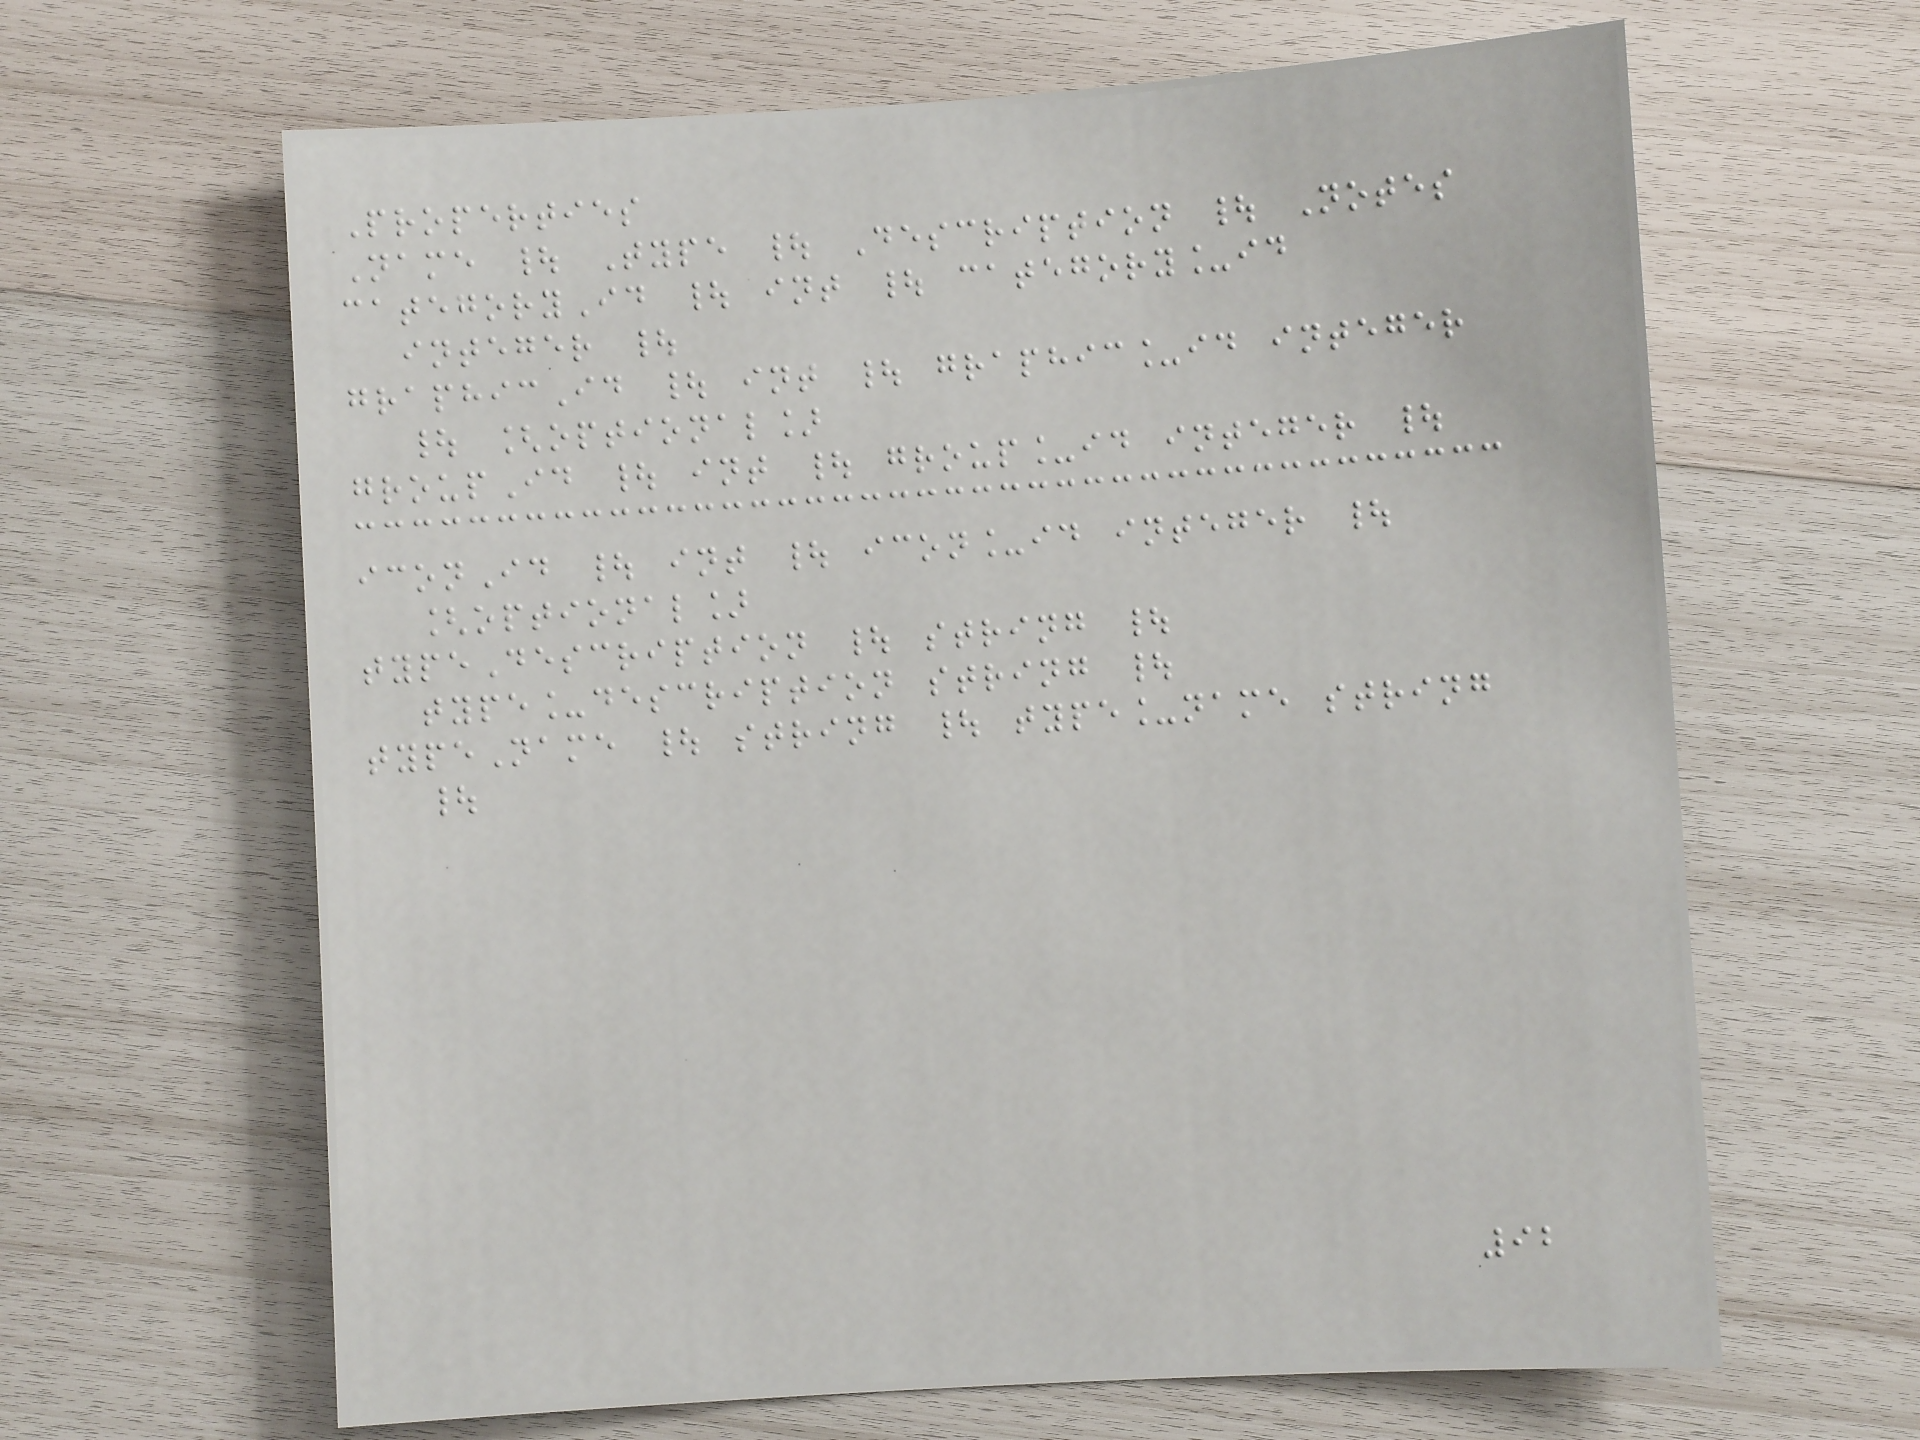Properties
Name | Type | Description | Notes
categoryId | int | category_id
integer |
graphicId | int | graphic_id integer
| [optional]
groupId | int | group_id integer |
iconId | int | icon_id integer |
[optional]
typeDescription | string |
type_description string |
typeName | string | type_name string
|
92
